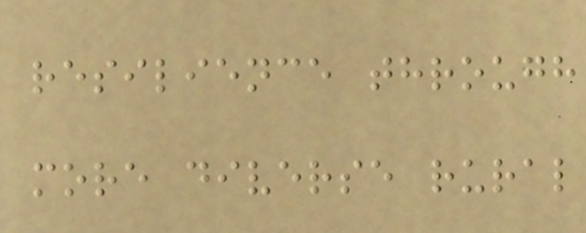resilience through
more diverse rural
